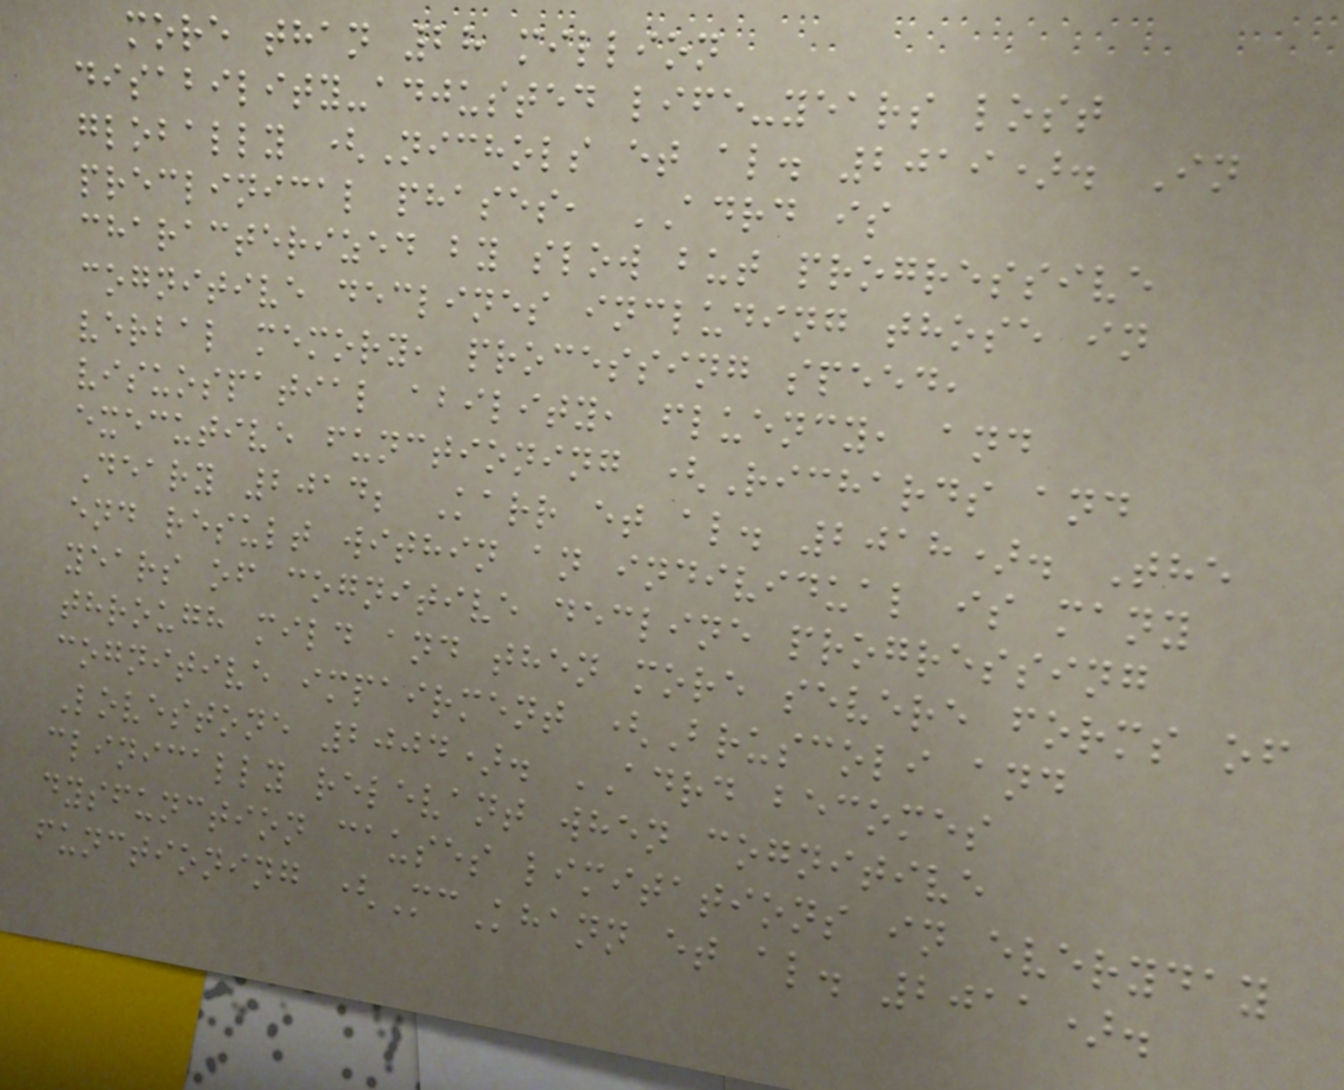more than 28 million
disability-adjusted life-years lost
globally (Nichols et al. 2019). In
preclinical phases, ADRD is
characterized by slow but progressive
cognitive declines including those in
verbal memory, processing speed,
visuospatial ability, fluency, and
executive functioning (Richards and
Deary 2014; Karr et al. 2018). The
end result within an individual is many
years of cognitive decline progressing
through mild and then more severe forms of
cognitive impairment (Bruscoli and
Lovestone 2004). ADRD becomes
clinically relevant when cognitive
dysfunction causes limitations in everyday
functioning (McKhann et al. 2011).
